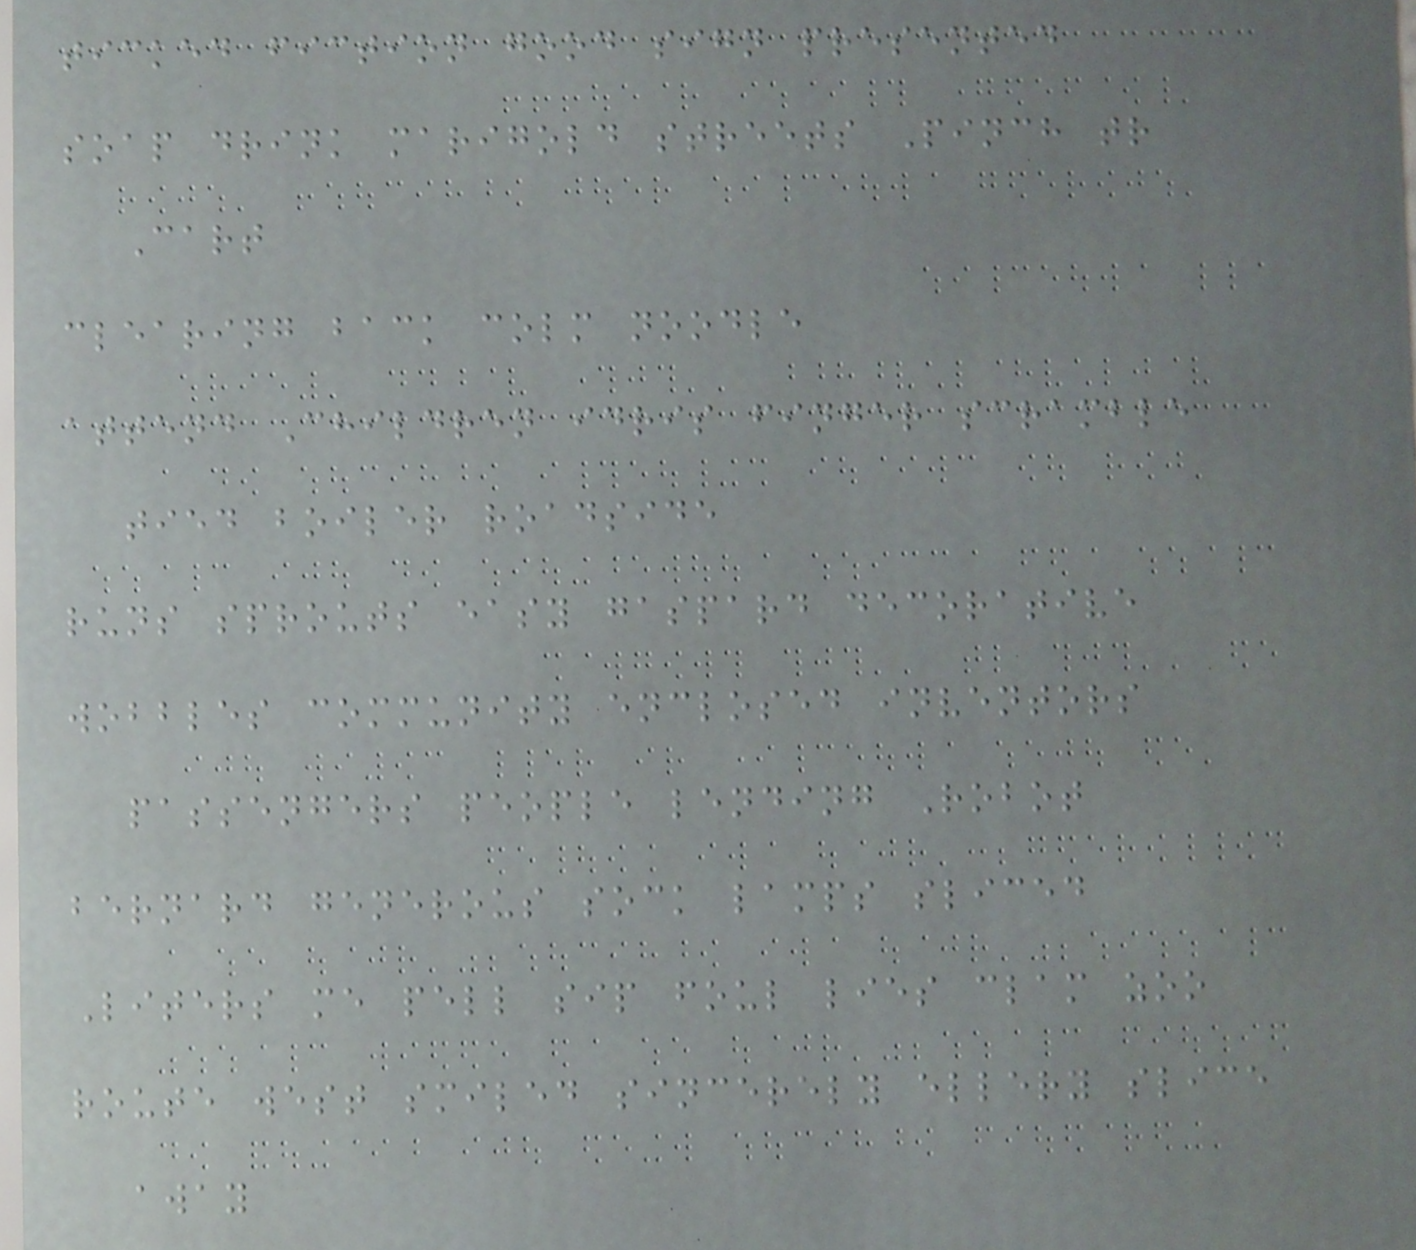ticked fiction good sign presented
soap drink marigold streets Pinch tr
Cart
clearing back colm noodle
attend Children idris finger scramble
tied boiler roadside
runs sprouts easy gaspard decorative
wobbles community enclosed inventors
passengers people lending Robot
bernard generous sock lamps sliced
Liters me pell sip foul lies clam zoo
route west smiled sincerely ellery slice
away
